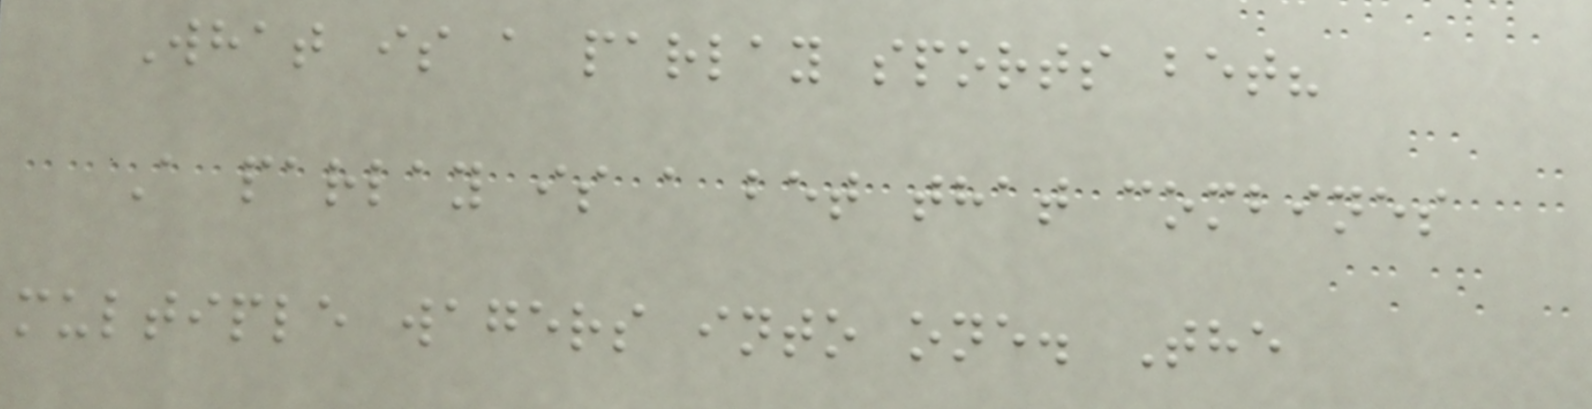What is a parlay sports bet?
A parlay is a bet that combines
multiple wagers into one. The
